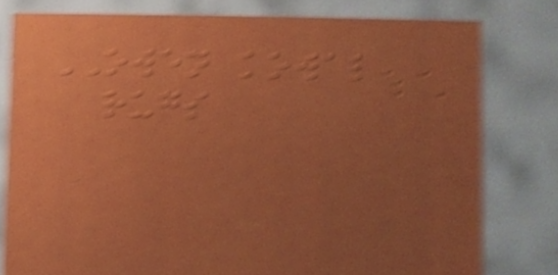OWEN kowal
rugs
